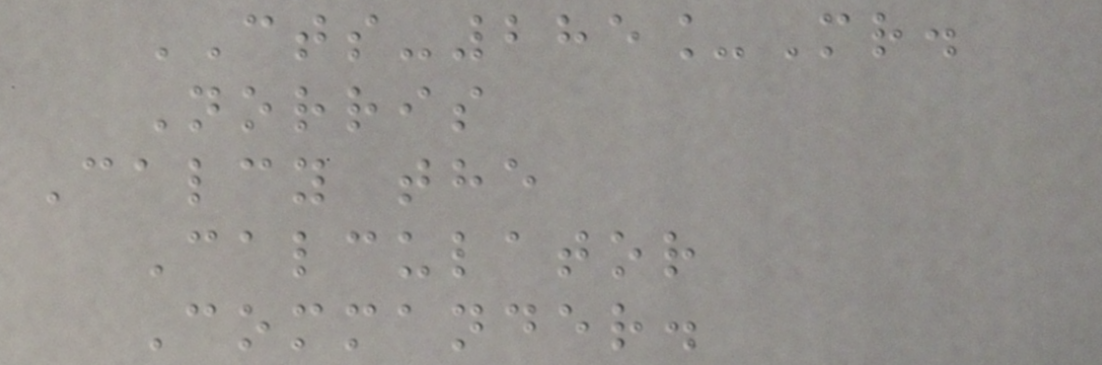CTS-285_Mr.
Norris
Calcy the
Calculator
Commander.
